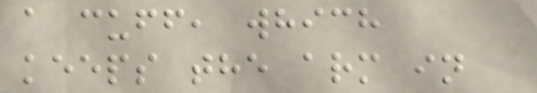a cuff, which
keeps the arm in
